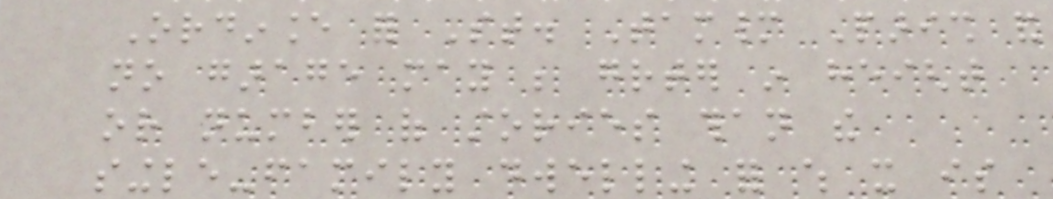Ordinance for St. Tammany Parish and
no garage may be greater in height
or number of stories than the
single-family dwelling for which it is
